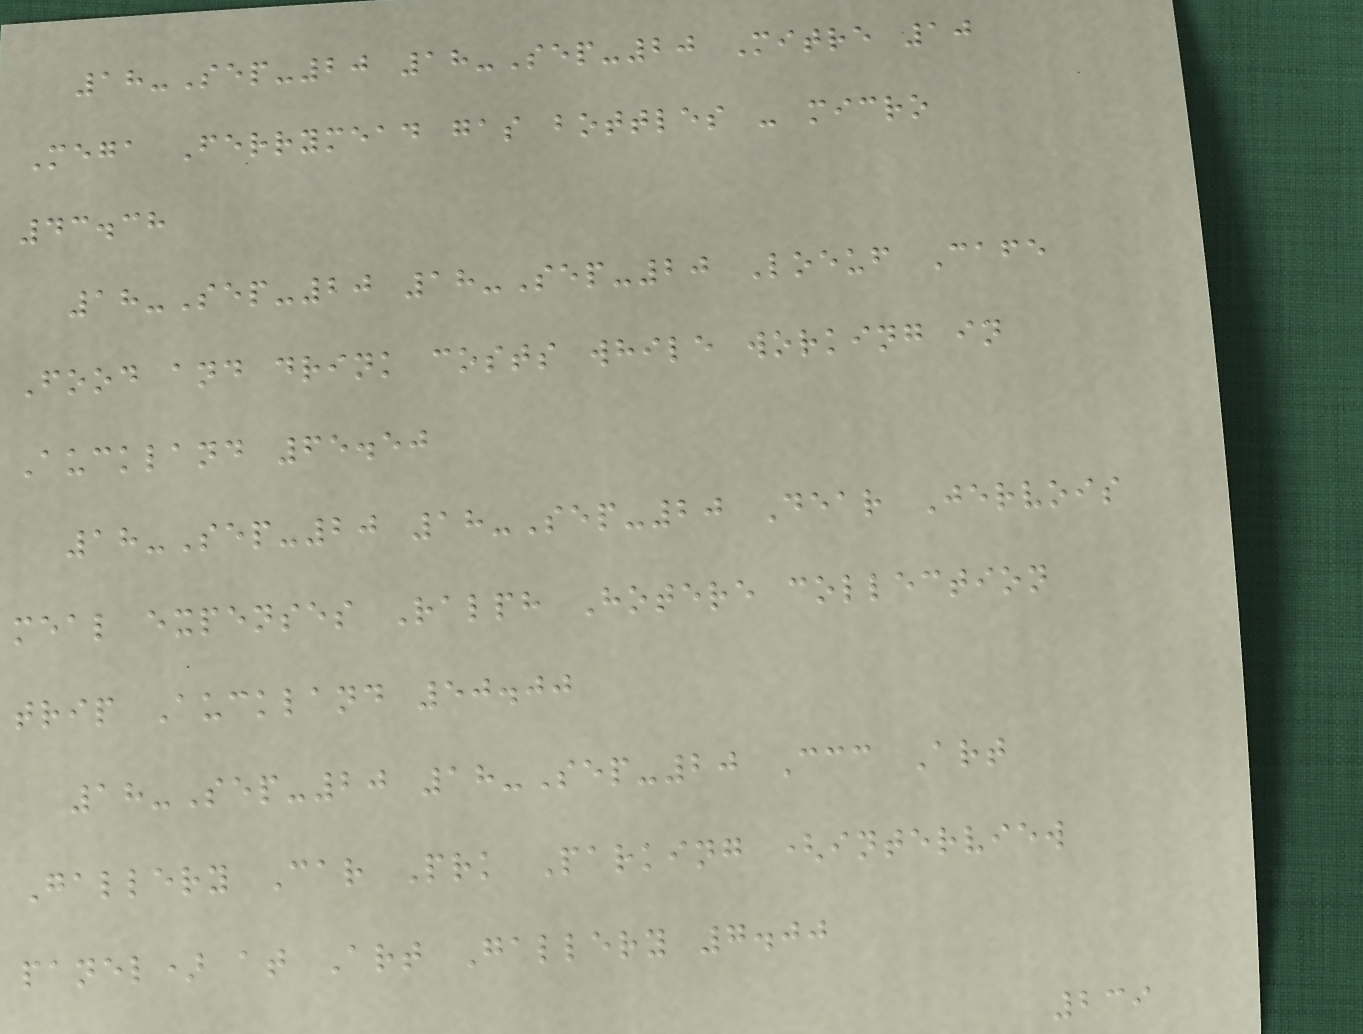18-Sep-20 18-Sep-20 Mitre 10
Mega Ferrymead gas bottles - micro
43.38
18-Sep-20 18-Sep-20 Loeuf Cafe
Food and drink costs while working in
Auckland 65.50
18-Sep-20 18-Sep-20 Dear Jervois
meal expenses Ralph Hotere collection
trip Auckland 50.00
18-Sep-20 18-Sep-20 Ccc Art
Gallery Car Prk Parking (interview
panel) at Art Gallery 7.00
239
